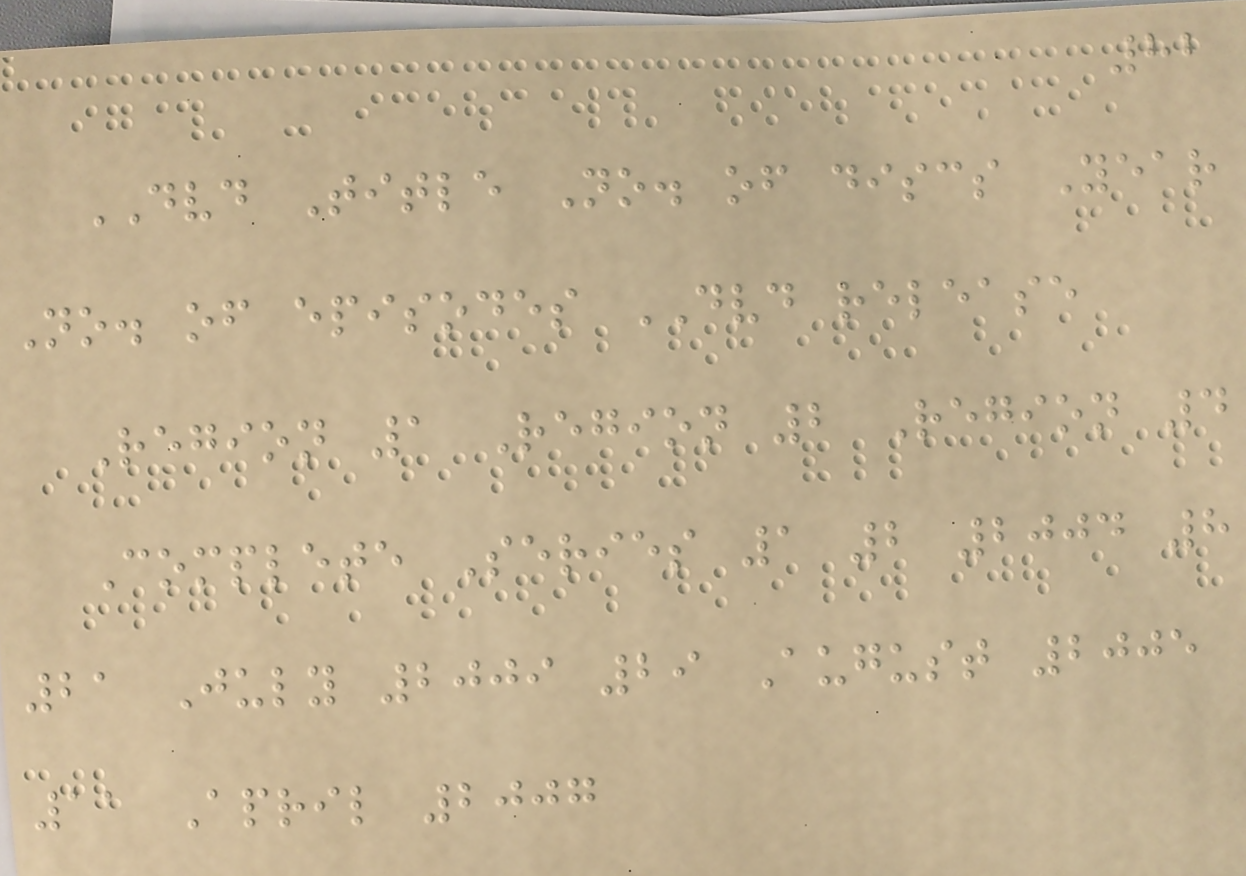82
DVD Title No. of discs Year
No. of episodes DVD release
Region 1 Region 2 Region 4
Complete Series 1 2 2004 8
21 July 2009 29 August 2005
11 April 2007
